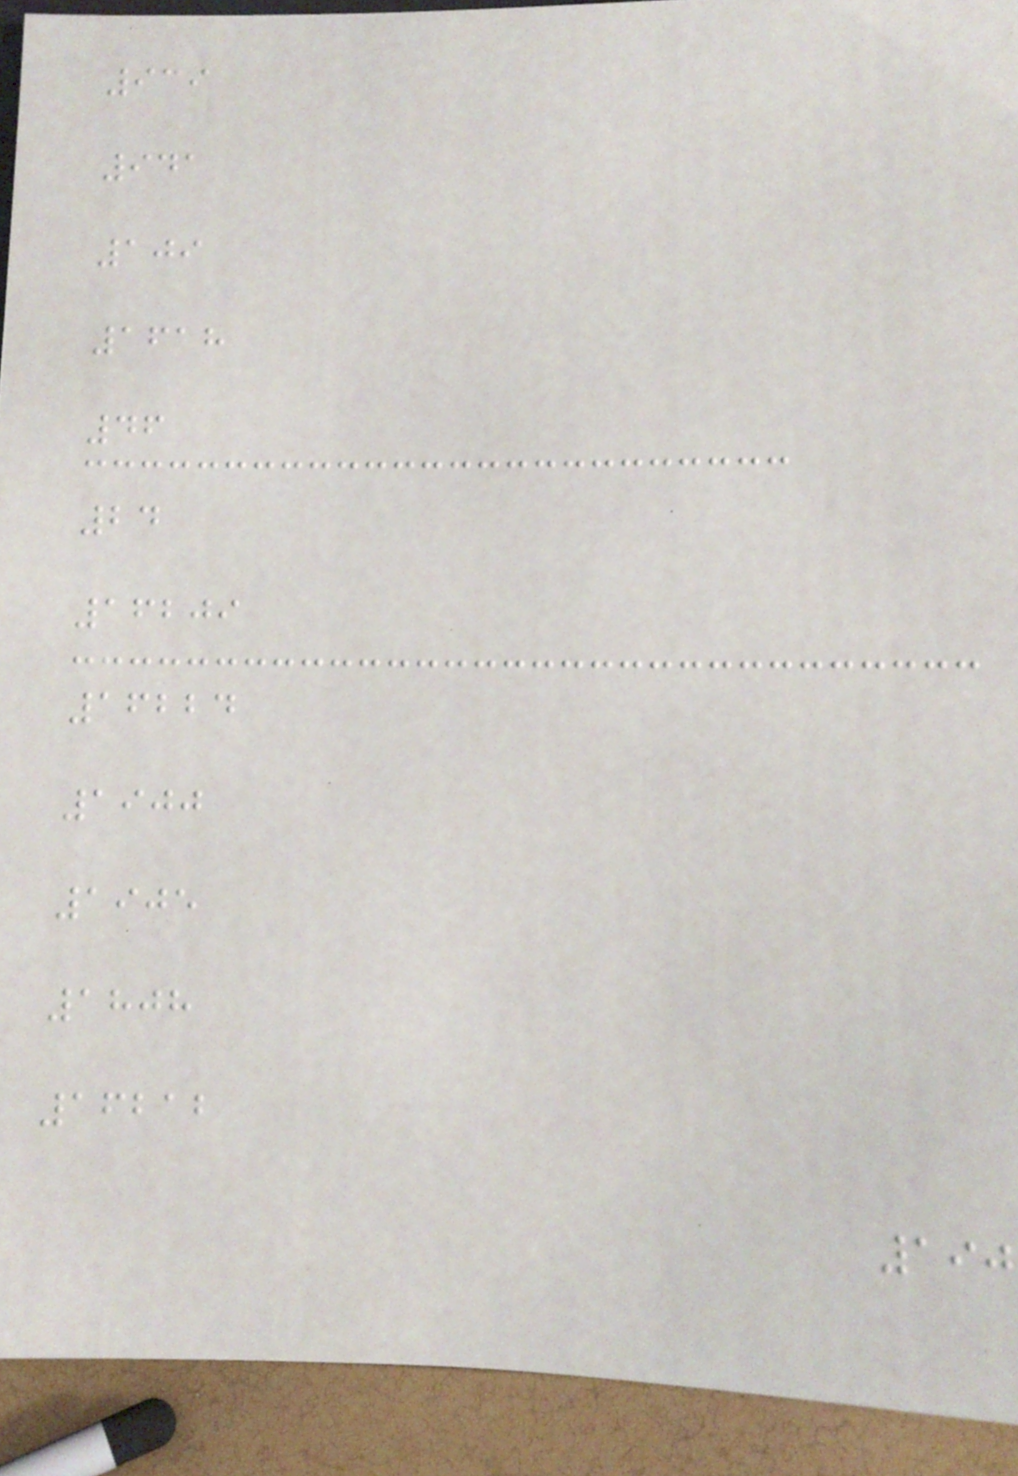939
941
109
1618
46
24
16209
16224
1900
1905
1808
16212
190
